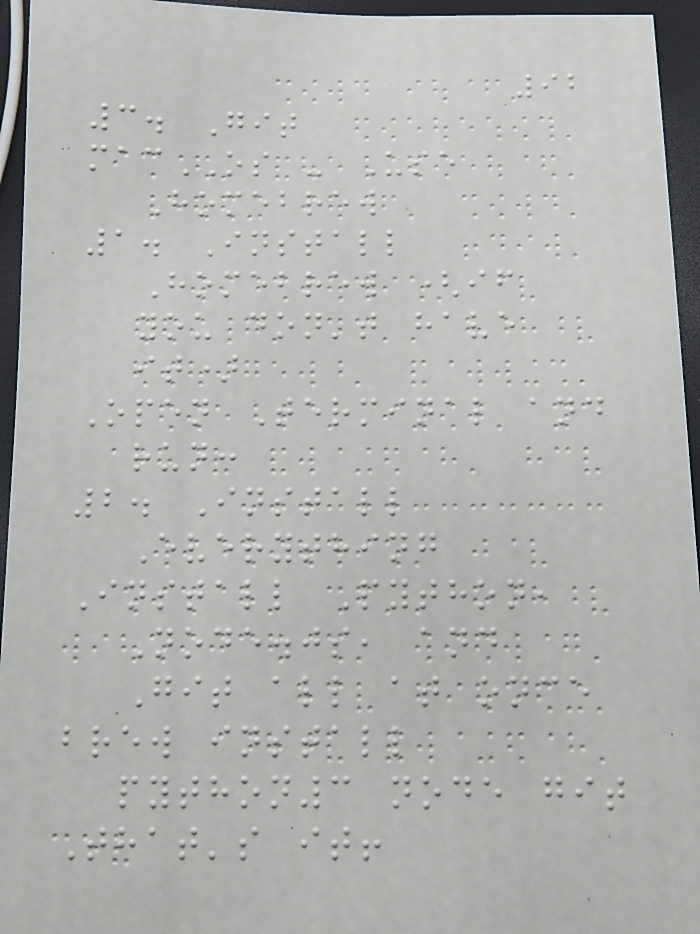92
3. Git
macOS - Use
Homebrew
1. Install
Homebrew (if
you don't have
it)
Open Terminal and
run:
2. Install
Everything
Install Python,
Node.js, and
Git all at once
brew install
python3 node git
That's it!
